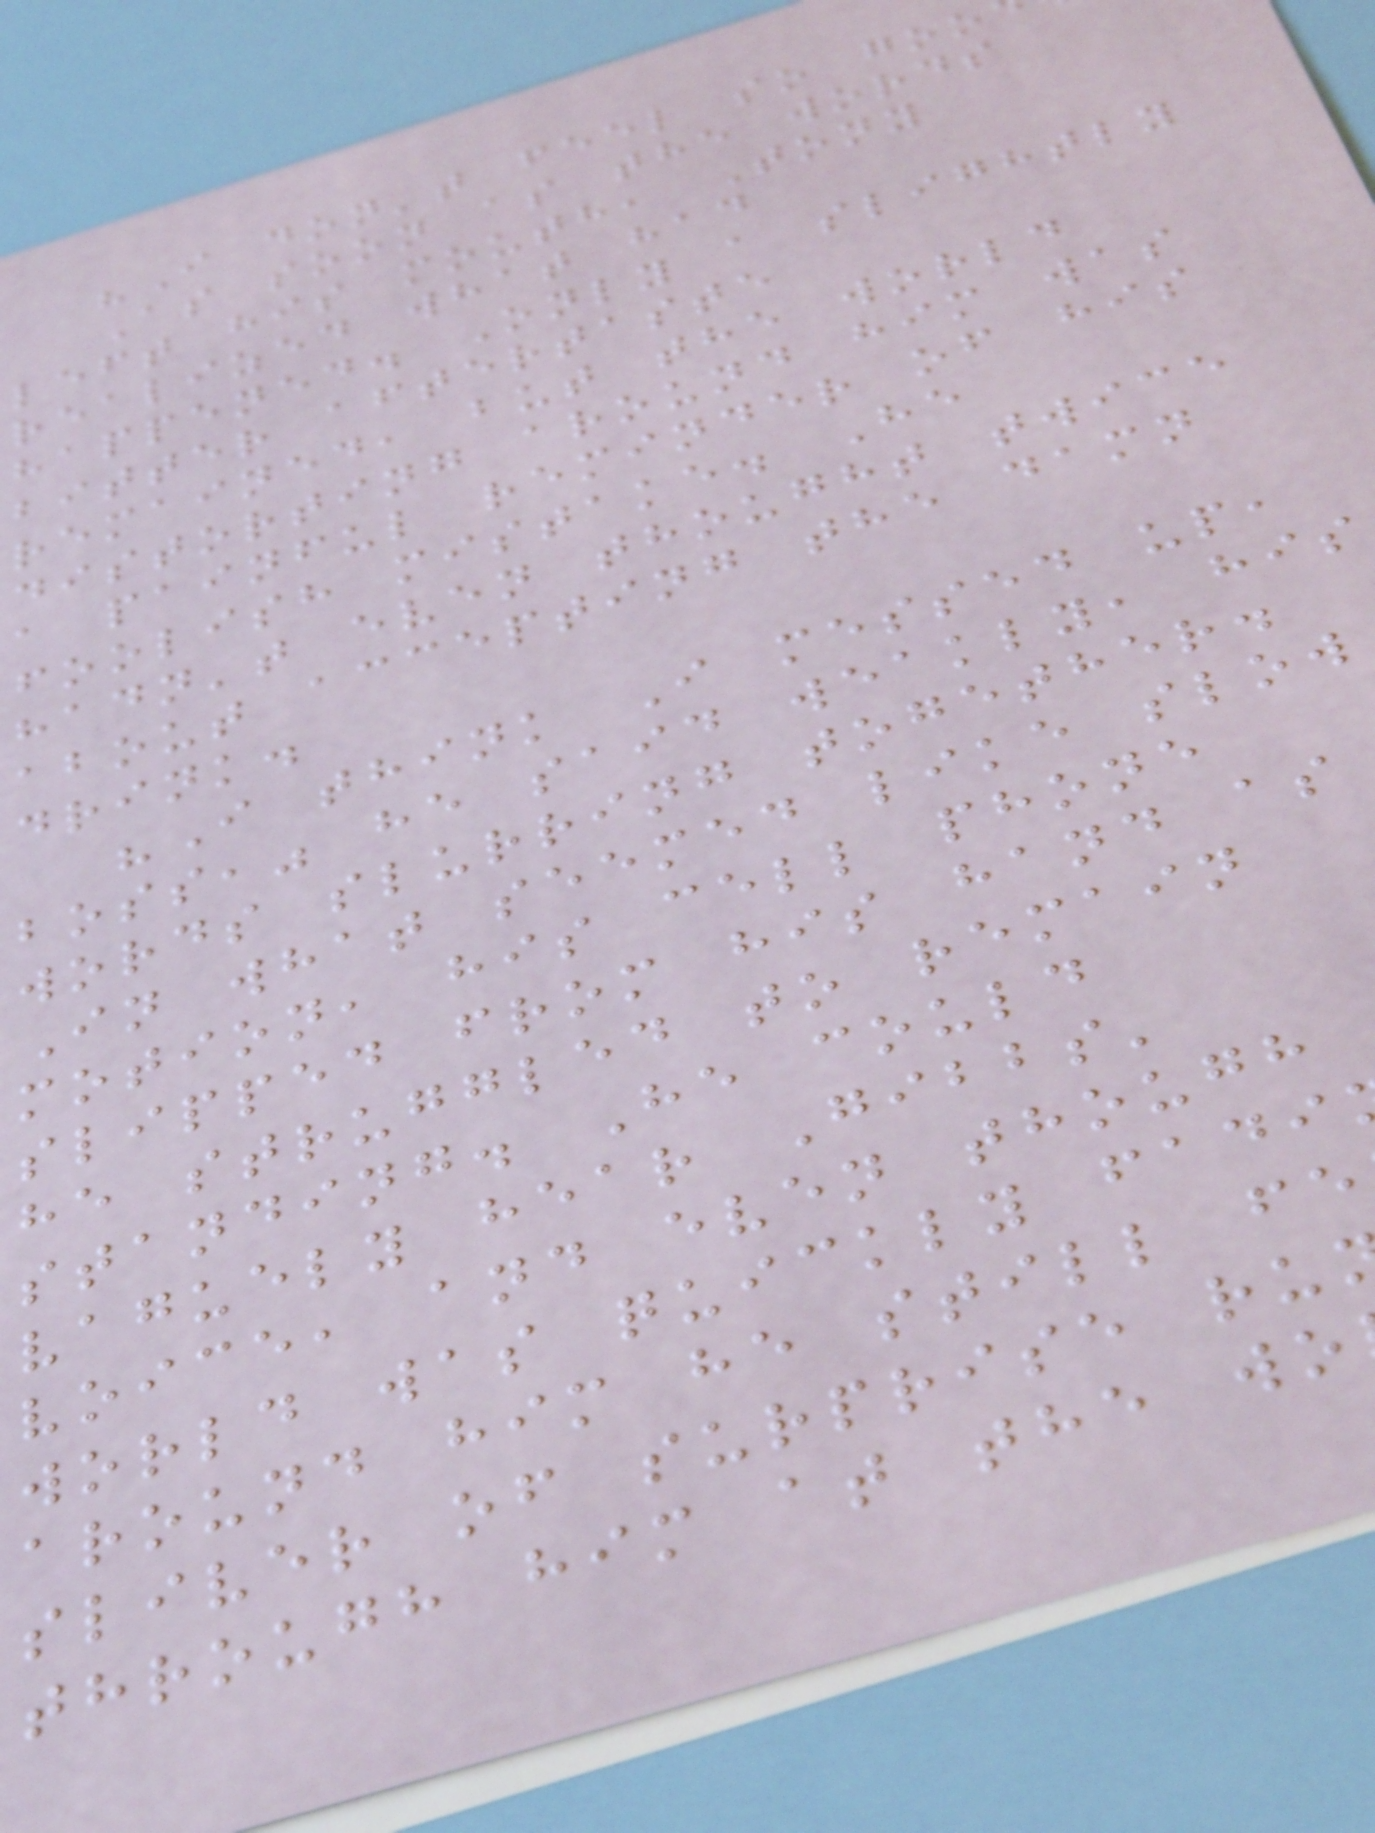"I don't feel so goo
As soon as the words
left his mouth, Tony
realized what had
happened. Only a slightly
bitter aftertaste
remained, but the world
distorting around him was
a painful reminder of his
foolish mistake. He
hadn't even thought twice
about accepting the damn
drink.
"I think I messed up,
boss," he said weakly, his
words slurring together.
In what seemed like slow
motion, his cell phone
slipped from his hand as
he struggled to remain
standing. He could
vaguely hear Gibbs'
voice, and even though
world was quickly fadi
around him he still fe
sliver of surprise ru
through him at the wo
